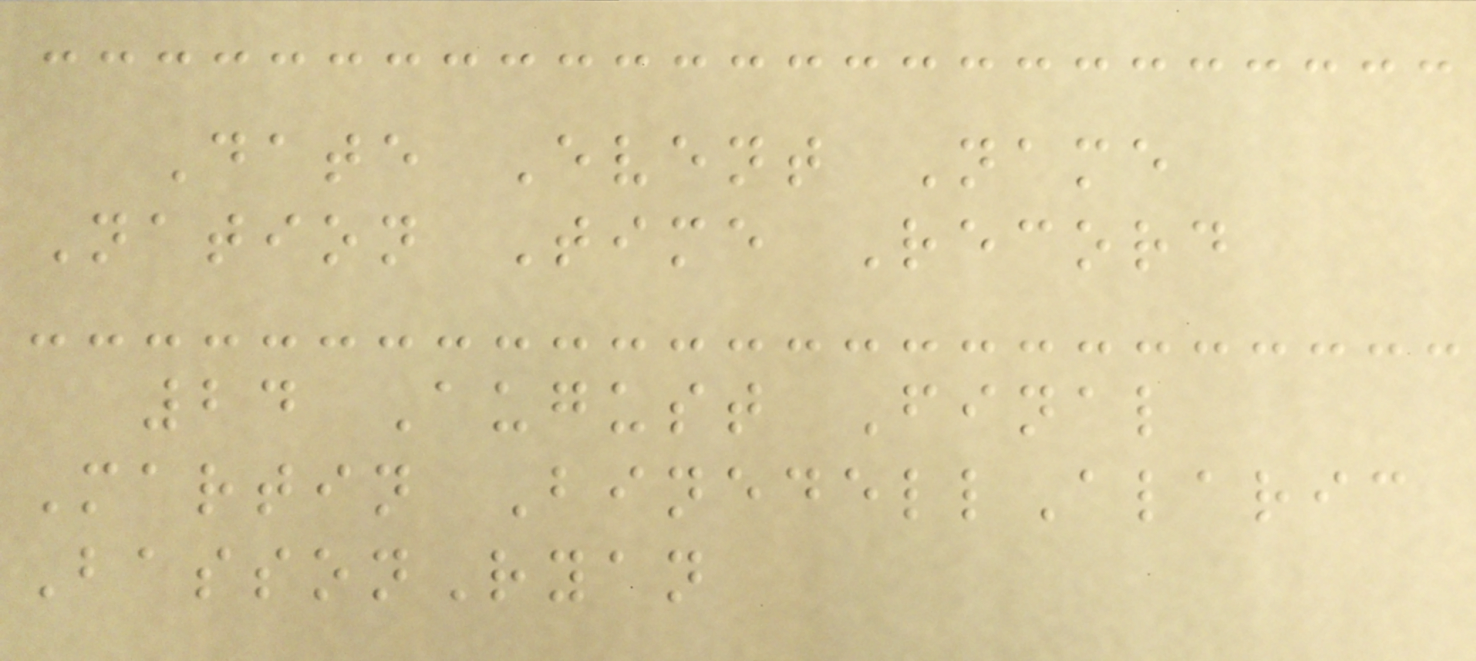Date Event Name
Nation Time Record
24 August Final
Martin BinedellAlaric
BassonRyan
